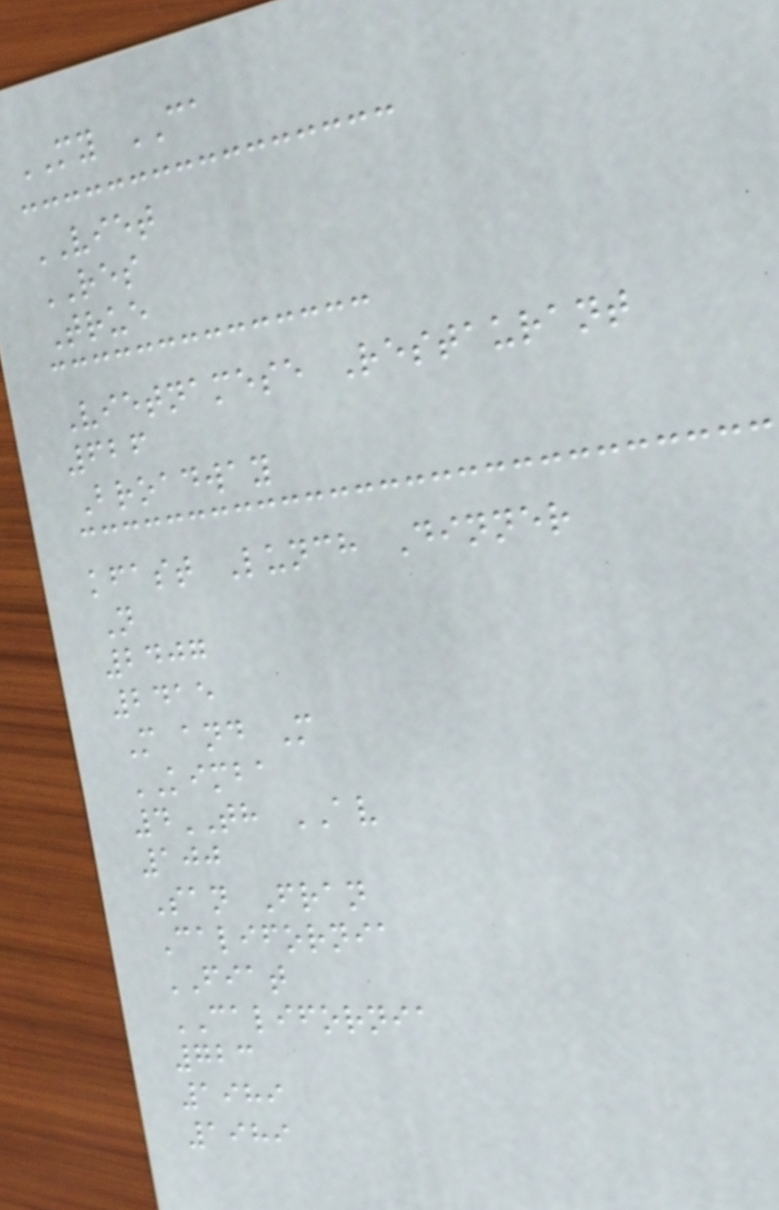MY CA
VIET
RES
True
Vietnamese Restaurant
626
Broadway
kfast Lunch Dinner
N
2407
2415
M and M
KIMBA
4TH AV
100
San Fran
California
FIAT
CALIFORNIA
723
1989
1989
